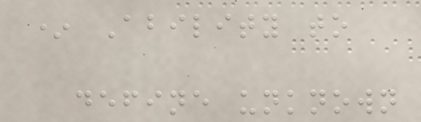* Ability to
define unknown
